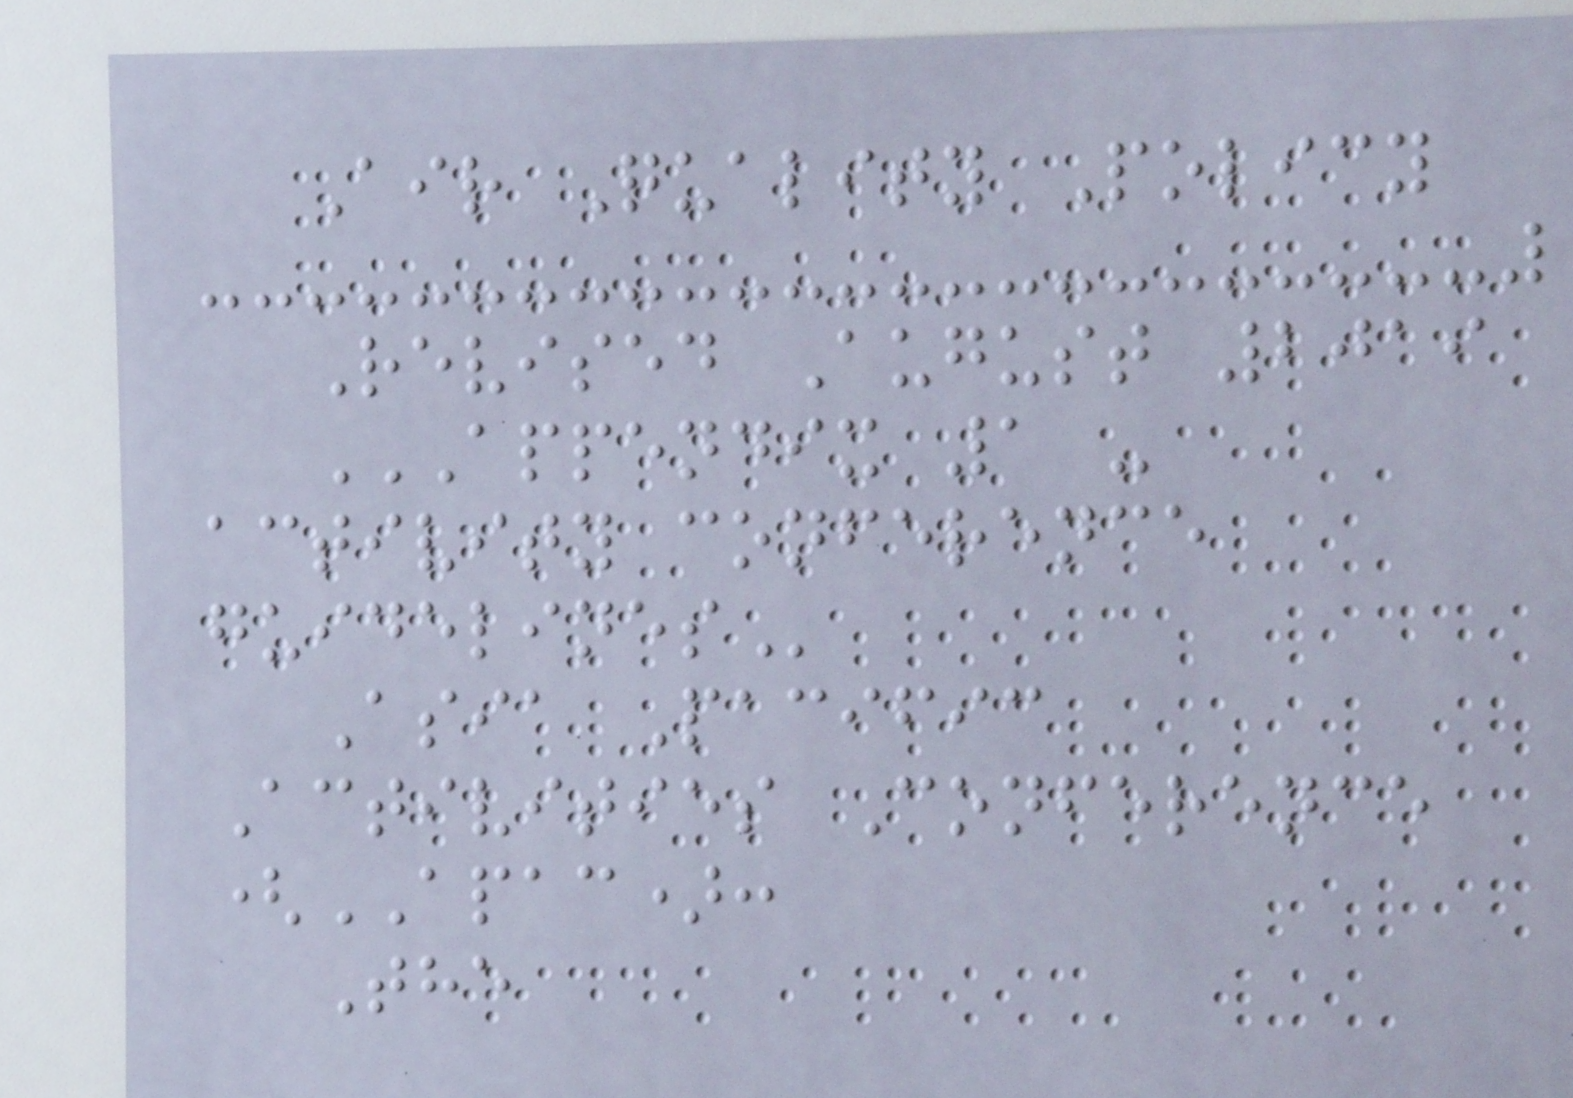Air Quality Policy
Revised August 2019
APPENDIX 1 -
ACTIVITY CONFERENCE
GUIDELINES
Asia Pacific
Activities Conference
(APAC):
The
